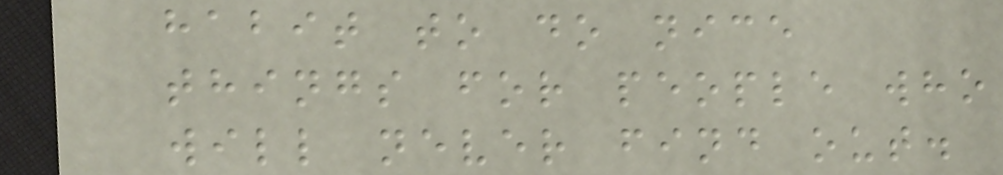habit to do nice
things for people who
will never find out.
